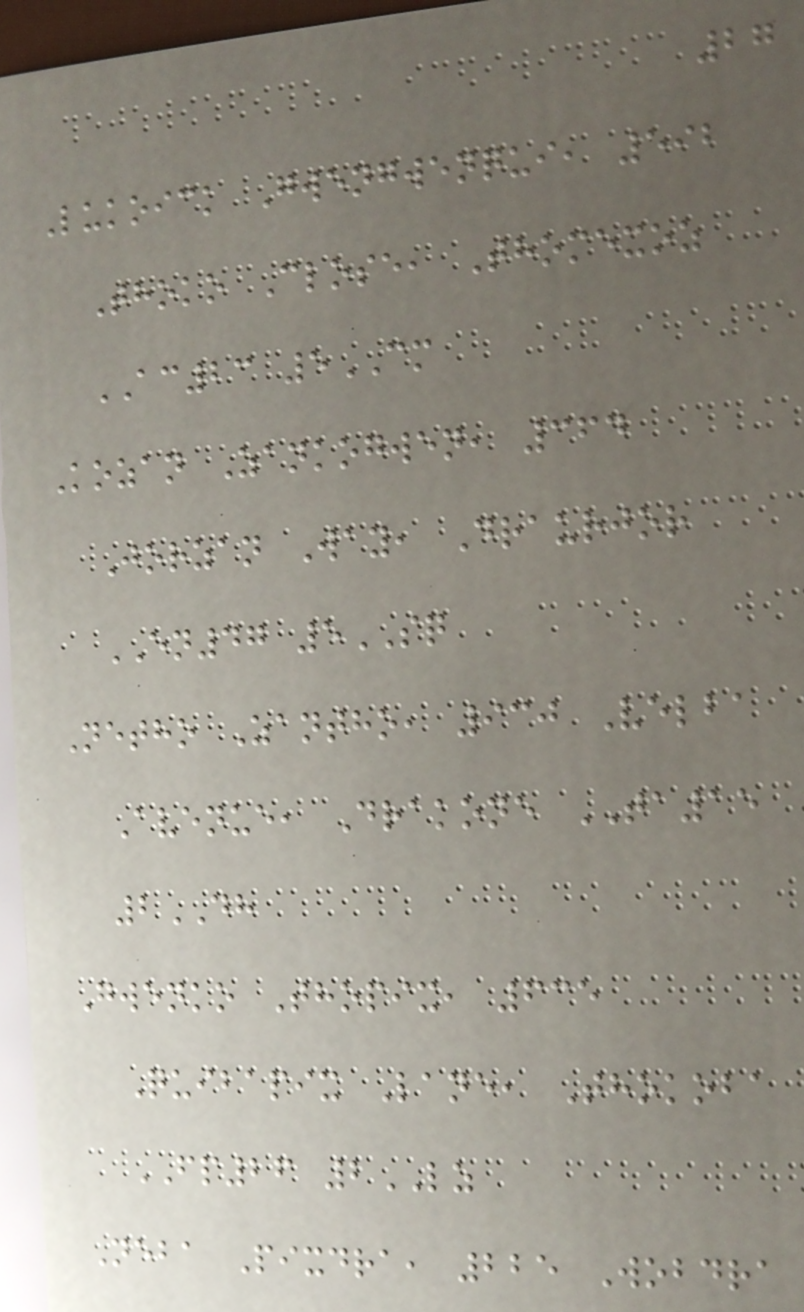27
Lukoick Gwengwenqui, 592
Thoko Close, Thomexoz
AC23 5CM
Kozan Zankogwen, 364
Jorzan Way, Draurjor
EN47 5SQ
Netho Zantho, 930 Velba
Avenue, Drakone TA15
2DH
Gwenko Thopix, 635
Quibapix Lane, Thokoba
FP26 2LZ
Neba Pixdra, 225 Wobdra
